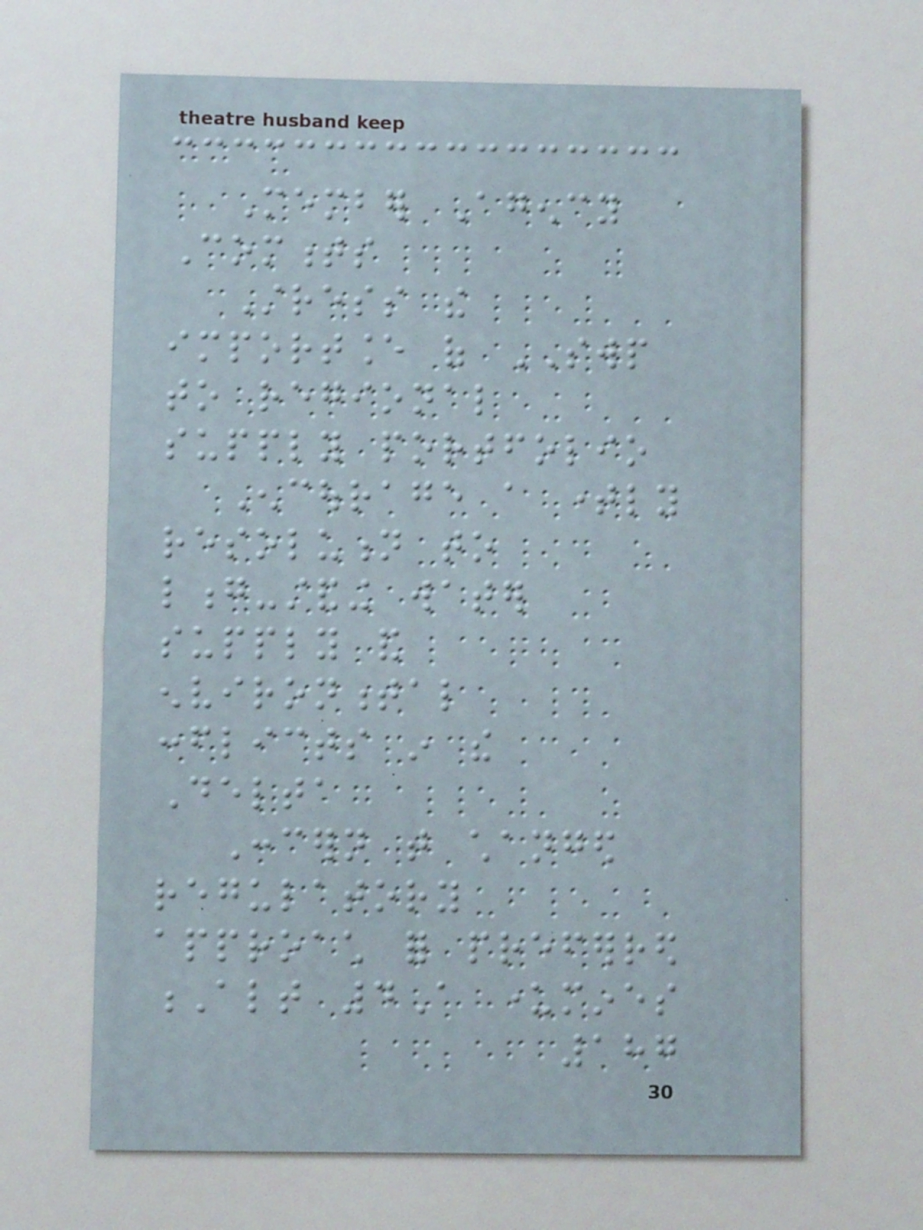Member Agency
Comments
Stress the
importance of SWP
to regional
supply portfolio
Encourage a timely
resolution to
long-standing water
supply and
environmental
conflicts in the
Delta
Concern that changed
regulatory
approach for preferred
Alt 4A undermines
187
